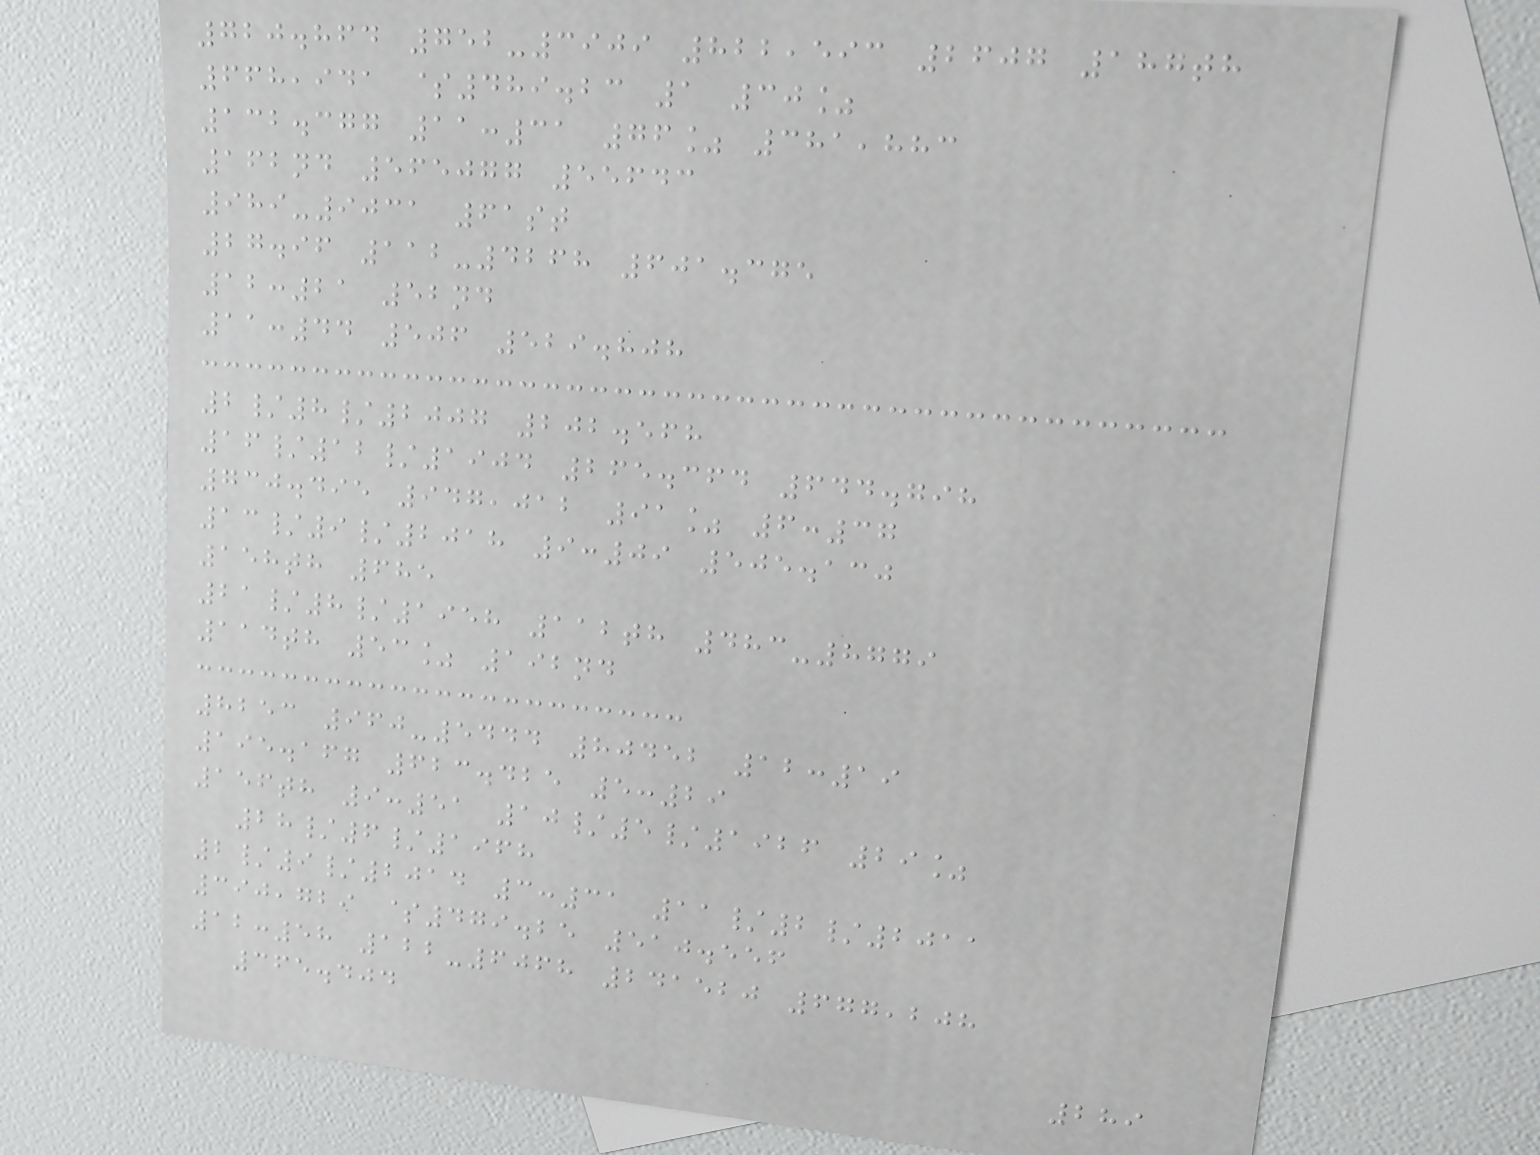720.864 752-3909 822,593 2607 187th
668,941 $489.23 1 30%
132.377 11:31 76% 381,883
162nd 565077 55643
989-9031 61st
27.96 112-4268 601.375
12:21 52nd
11:44 506 529.808
2/8/2007 202.568
16/12/1904 265.364 644.798
730.495 947,012 91% 6:37
13/9/2018 9:09 505.130
158th 685
21/8/1958 112th 483-8779
114th 53% 192nd
8253 960-5444 80452 12:19
195.167 623.425 5:29
156th 9:51 10/5/1926 29%
28/6/1968
2/9/2014 3:31 11/2/2011
390,729 $479.25 510.556
12:58 122-6068 241520 677,208
365.404
289
